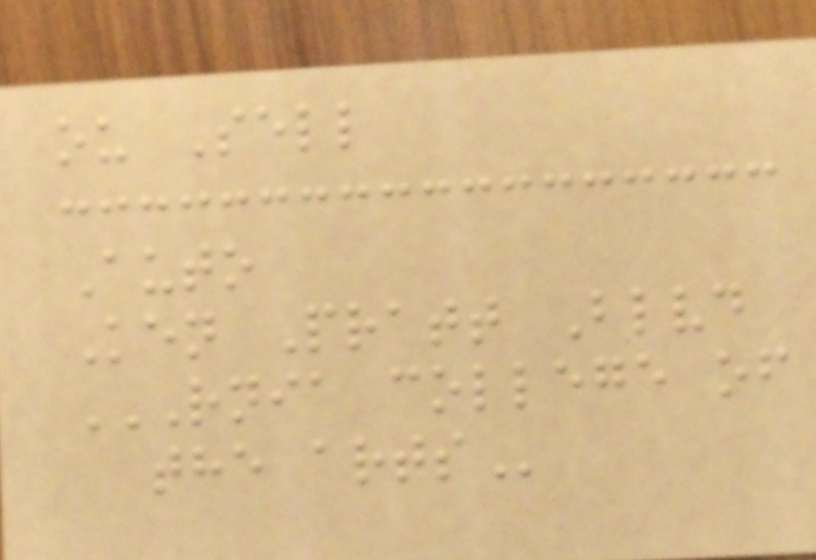ou Sell
Auto
Ken Pratt Blvd
RNIA COLLEGE OF
THE ARTS
